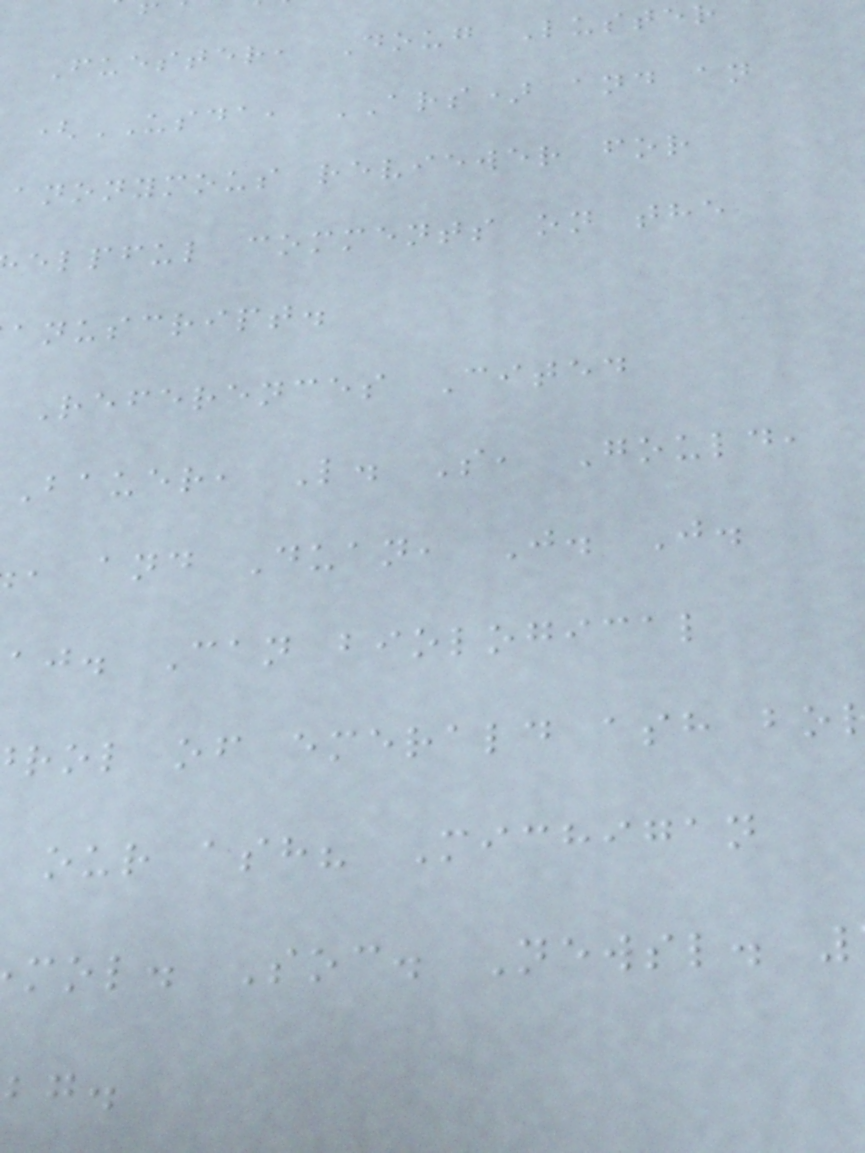Fuester, Doug Luster
(USDA, ARS) and an
anonymous reviewer for
elpful comments on the
anuscript.
References Cited
Bauer, L. S, Gould,
, and Duan, J. J.
aj. Can biological
rol of emerald ash bo
our ash? Michigan
mol. Soc. Newsl.
